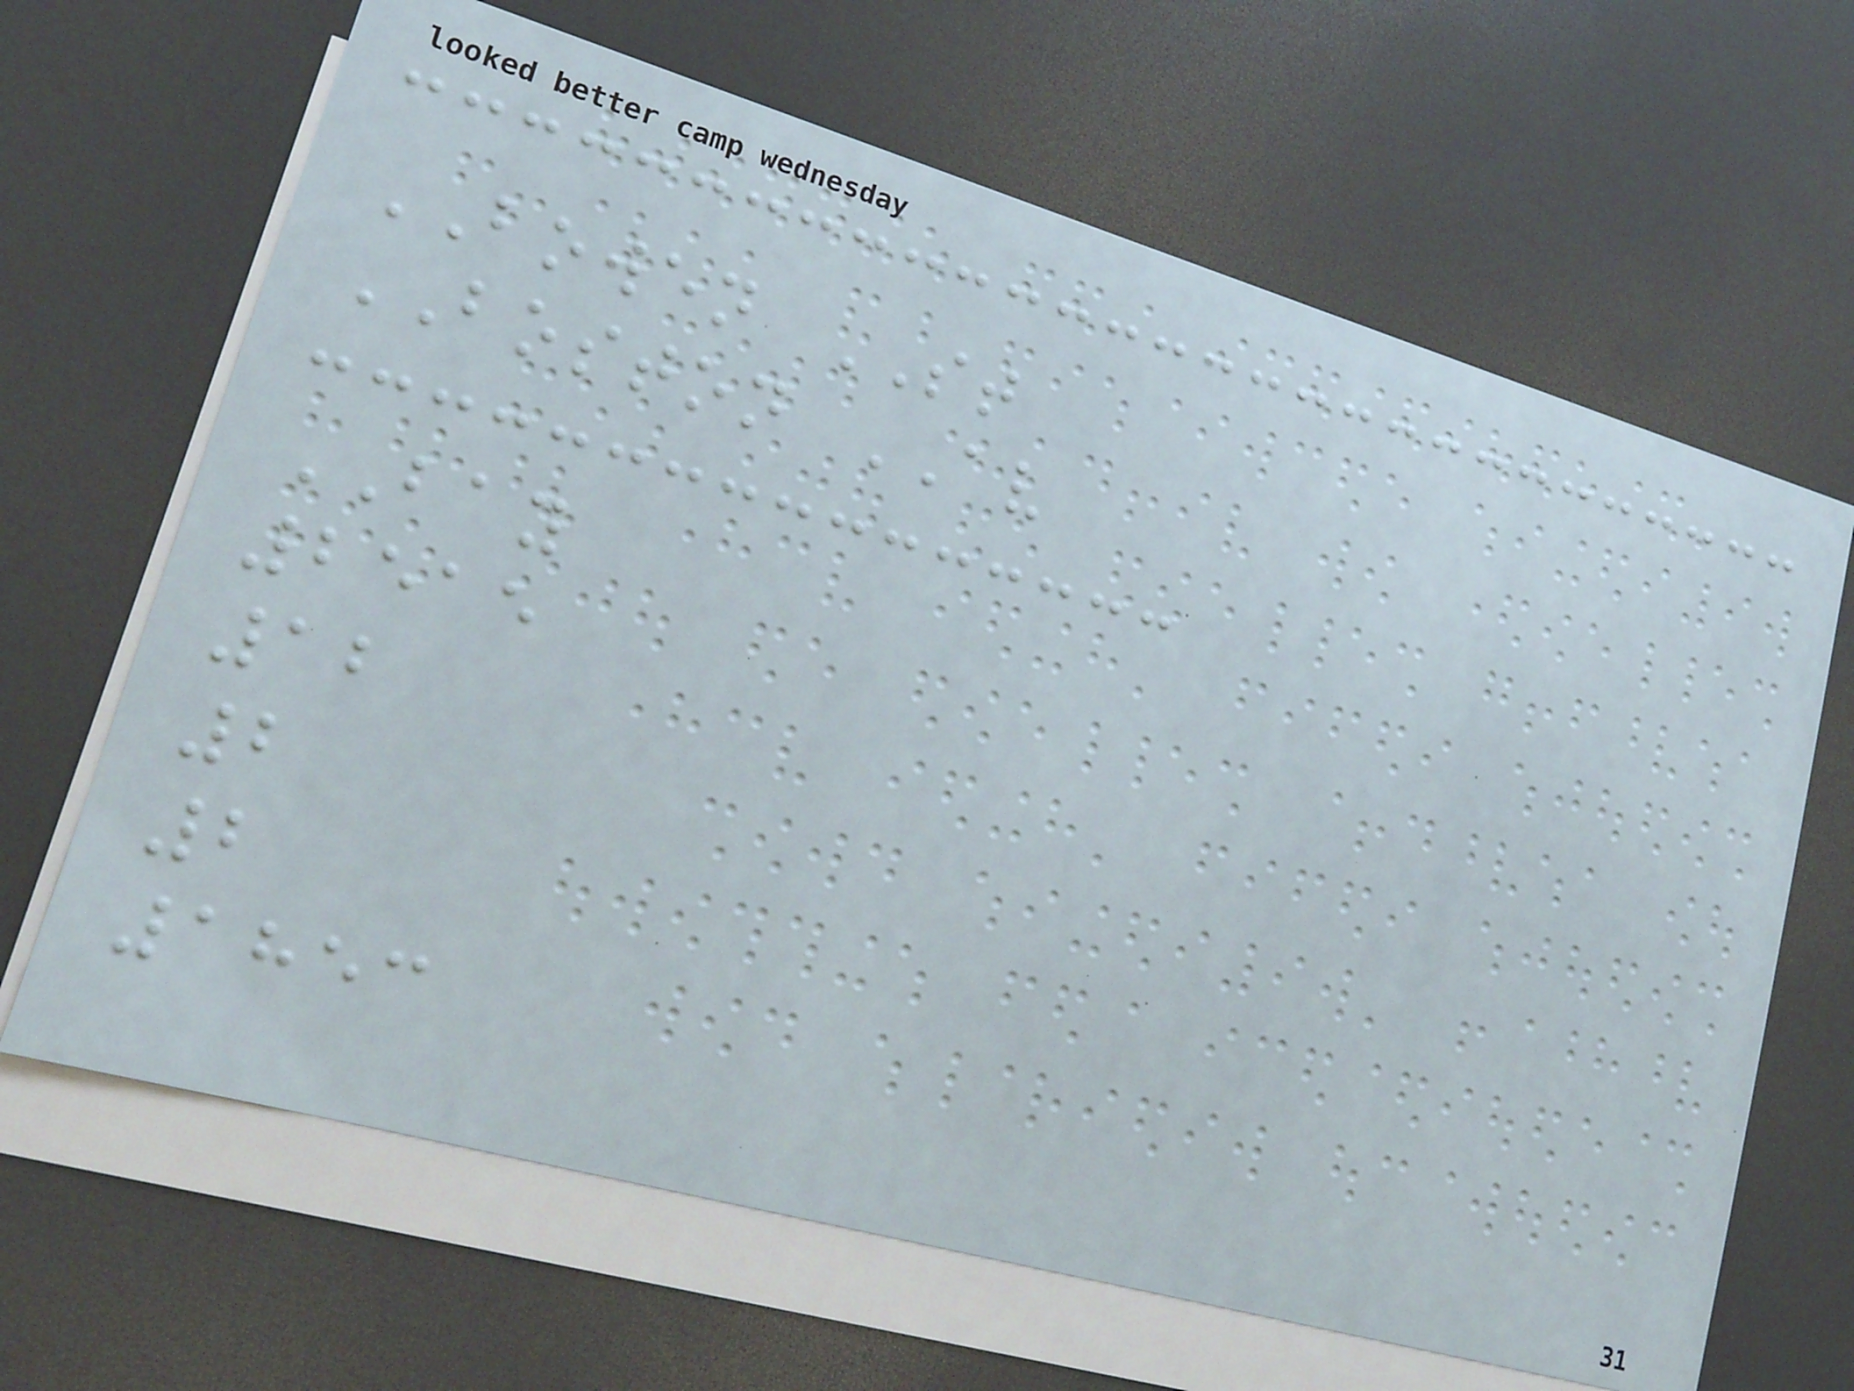BOWEN ST
BOSTON AV
BAY
2515
12
2
2
1853
